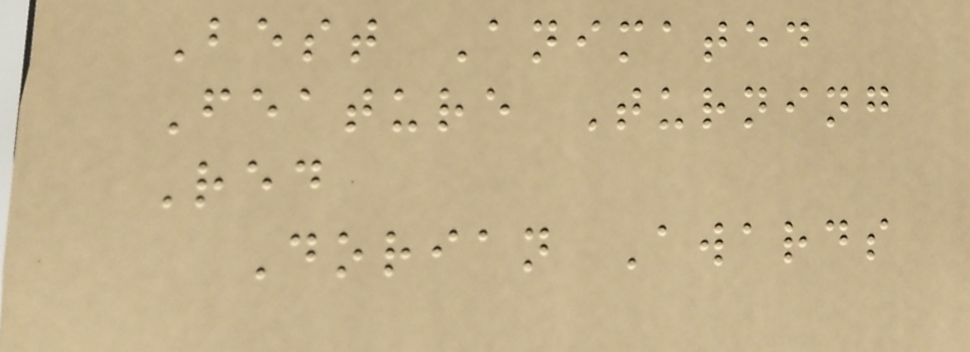Best Animated
Feature Turning
Red
Dorian Awards
